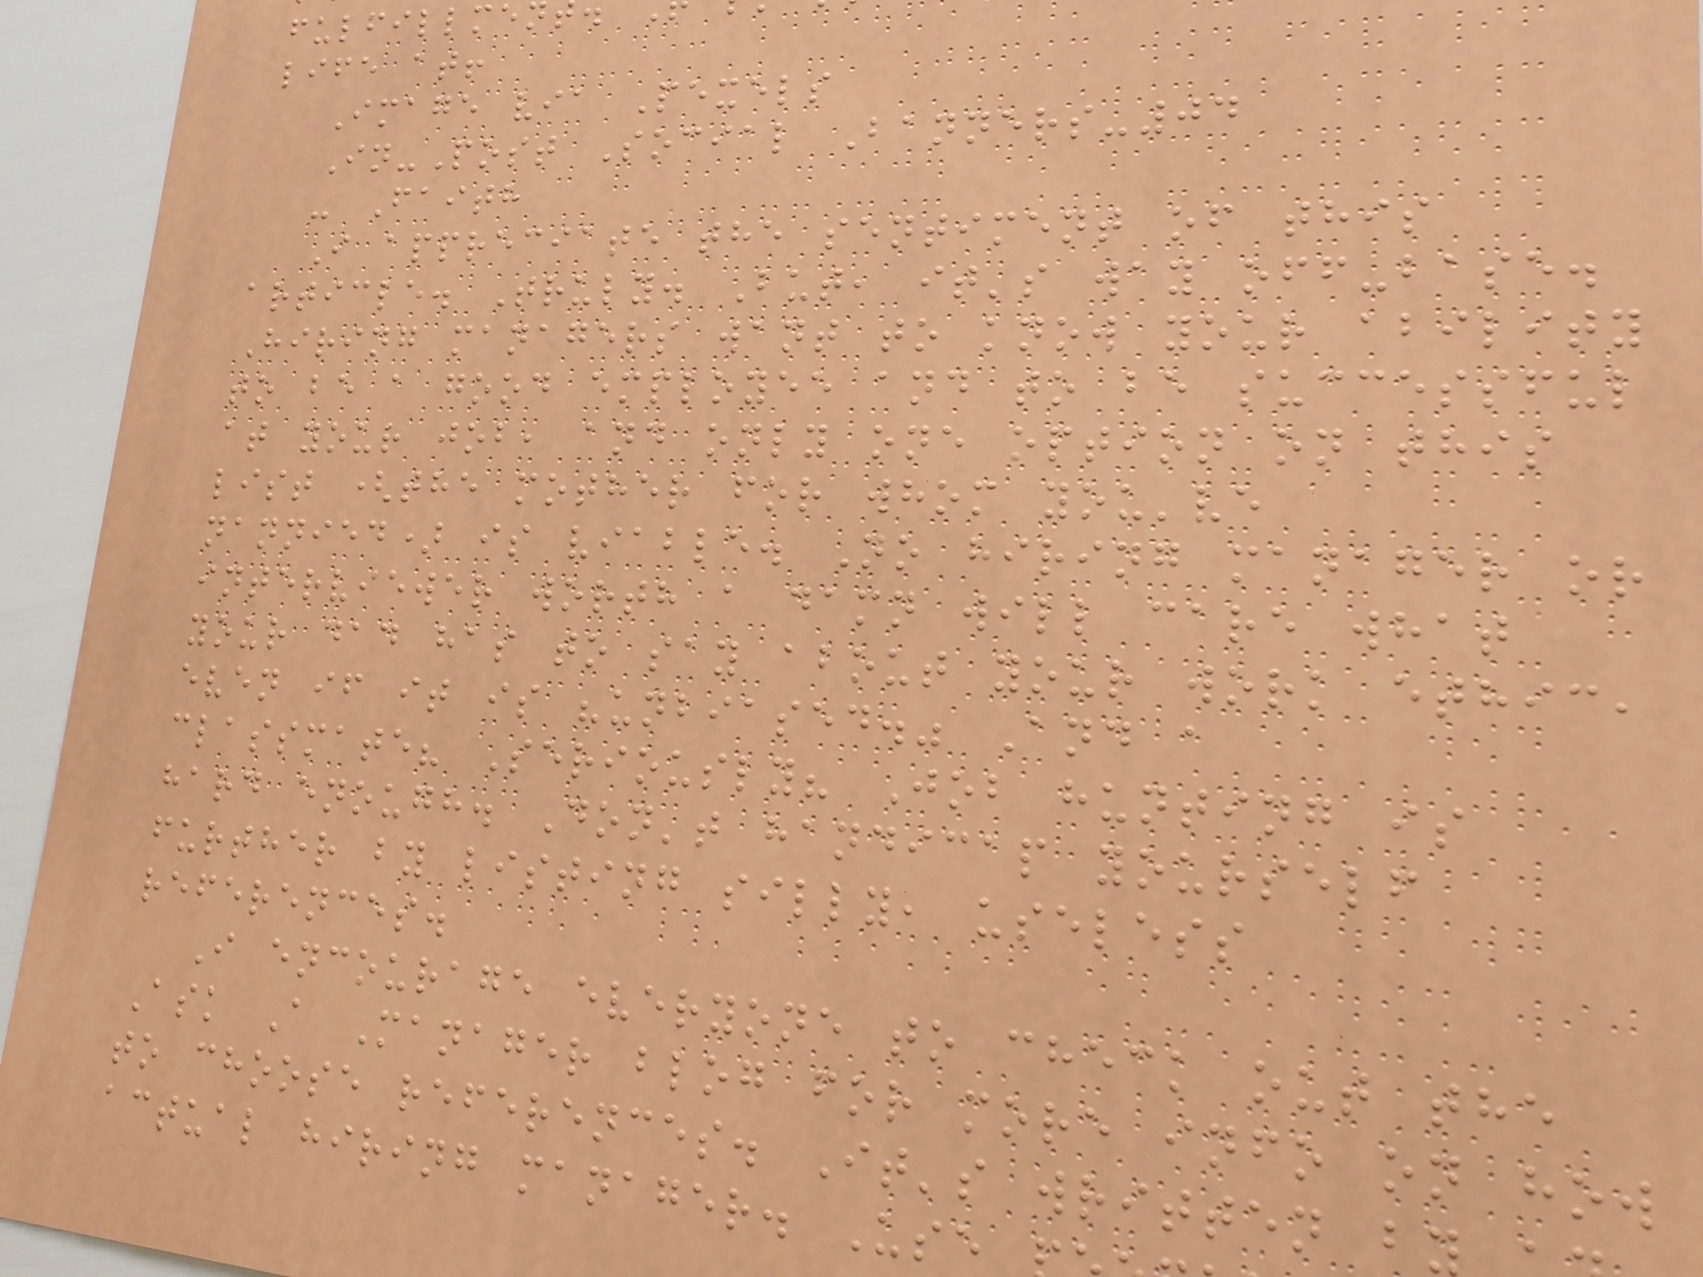life at!
Image via Pexels
In-Post Social Banners-04
- Faith
I appreciate the sentiment of this
article. Truly. But, it's way off-base.
Hiring managers want to know your ability
to be a good employee and to be successful
at your job, and only one option on this
list (the mother for whom you've
nannied) is viable. No hiring manager or
interviewer worth a damn will care what
your dad has to say about your work ethic,
even if it is "unbiased." And a
classmate? Seriously? Job hunting is
hard enough. Don't handicap yourself
further by listing silly, useless
references.
I encourage everyone to check out the
Ask A Manager blog for more info on how
to choose references. It's written b
actual hiring manager. Use
